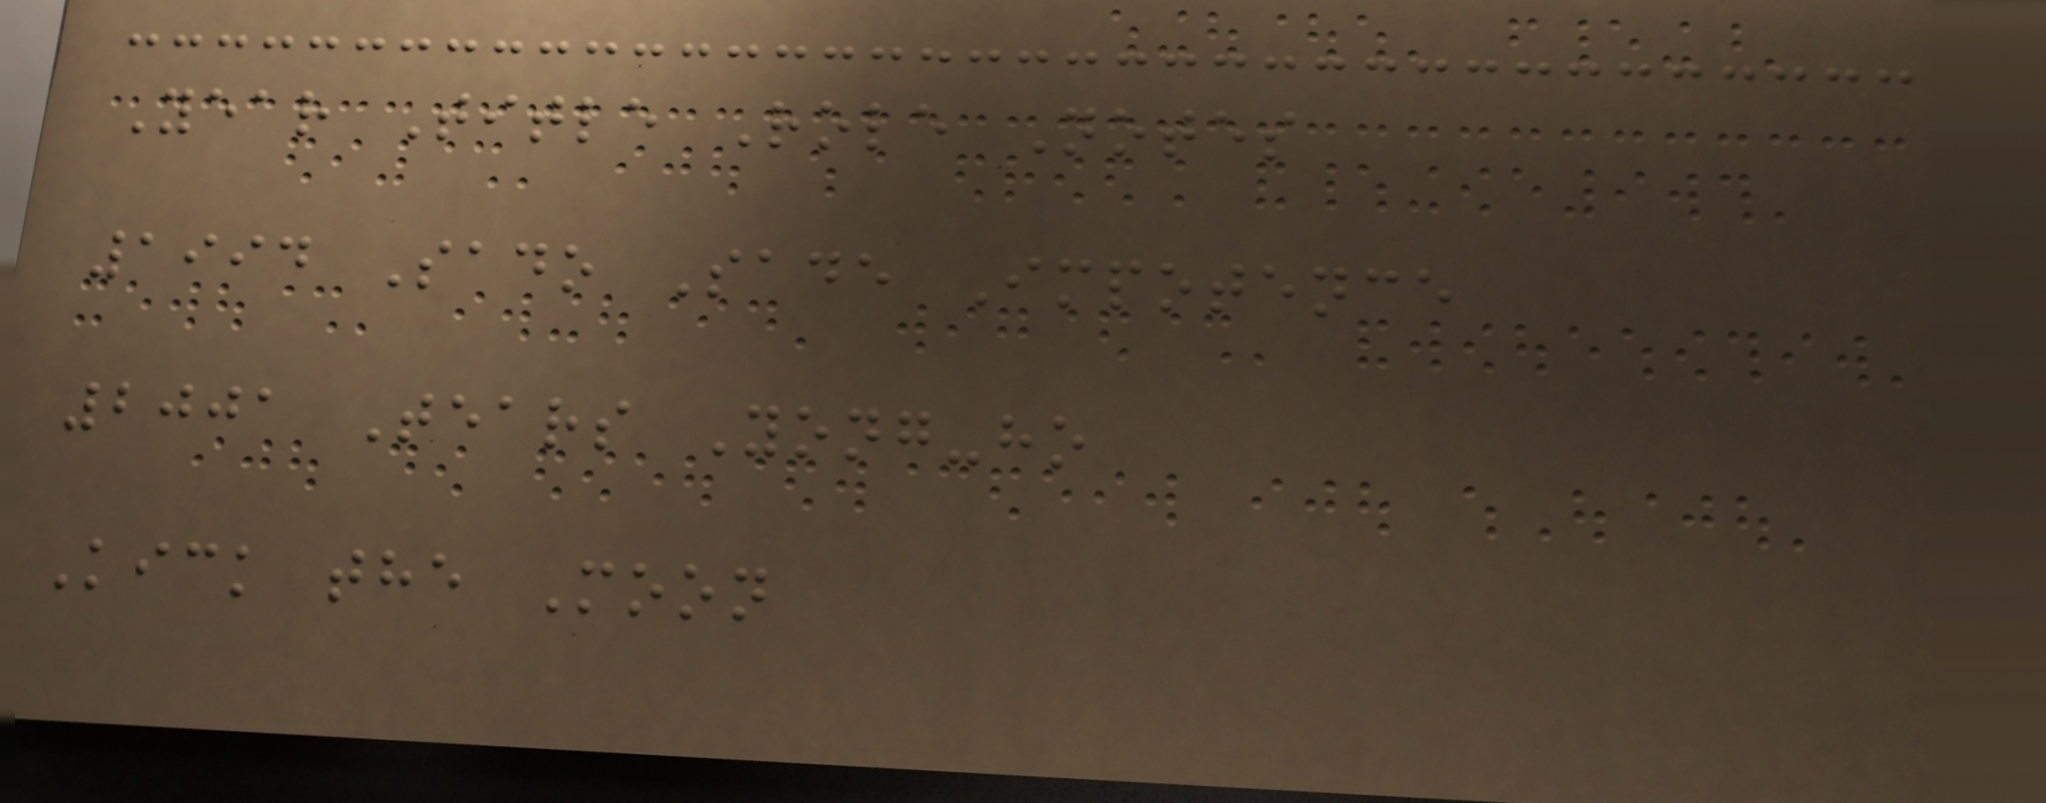Year Title Role Notes
1994 Sado Sade Impotence
2001 Tears Yong-ho
Kick the Moon
